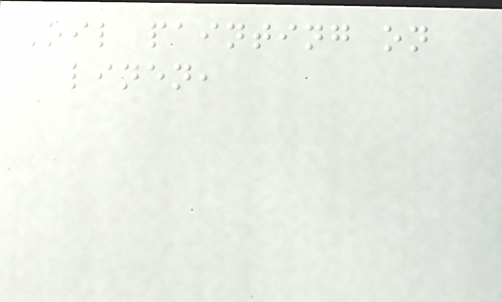Oil painting on
linen,
